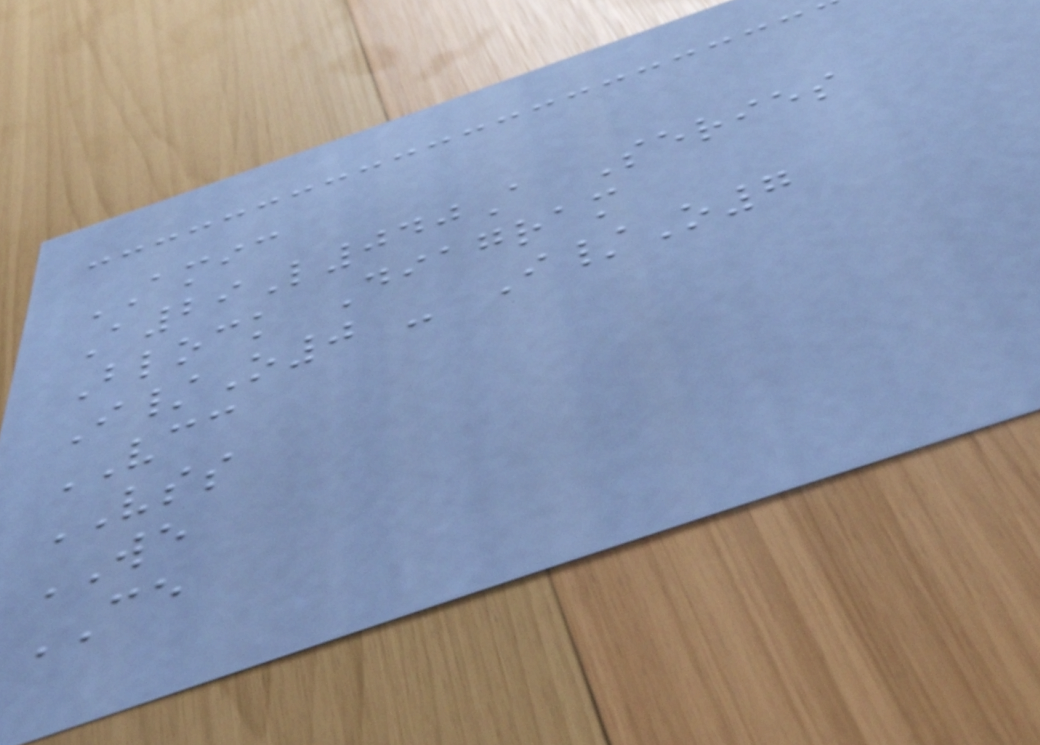AMIC
A29L040A Series
Block Diagram
I/O0 - I/O7
VCC
VSS
WE
CE
